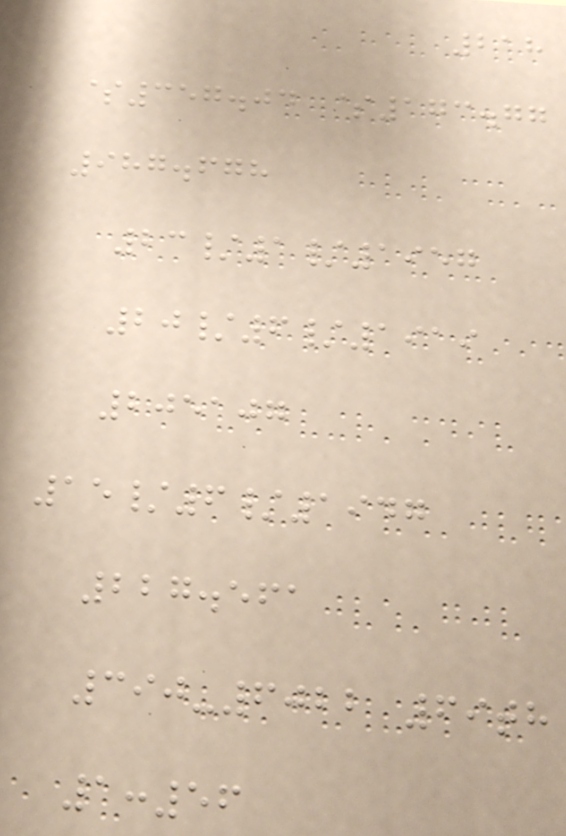218
$357.04 $173.77
987.678
23/1/1957
20/6/1919
205107
15/6/1947
227.561
390-6022 69th
1:56
